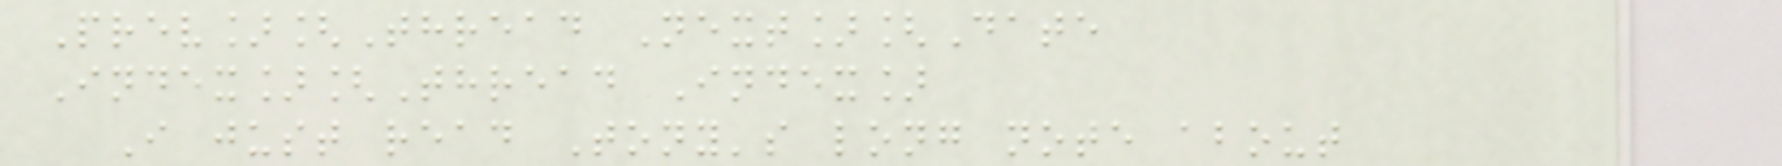Prev][Thread Next][Date
Index][Thread Index]
I just read Tony's long note about
